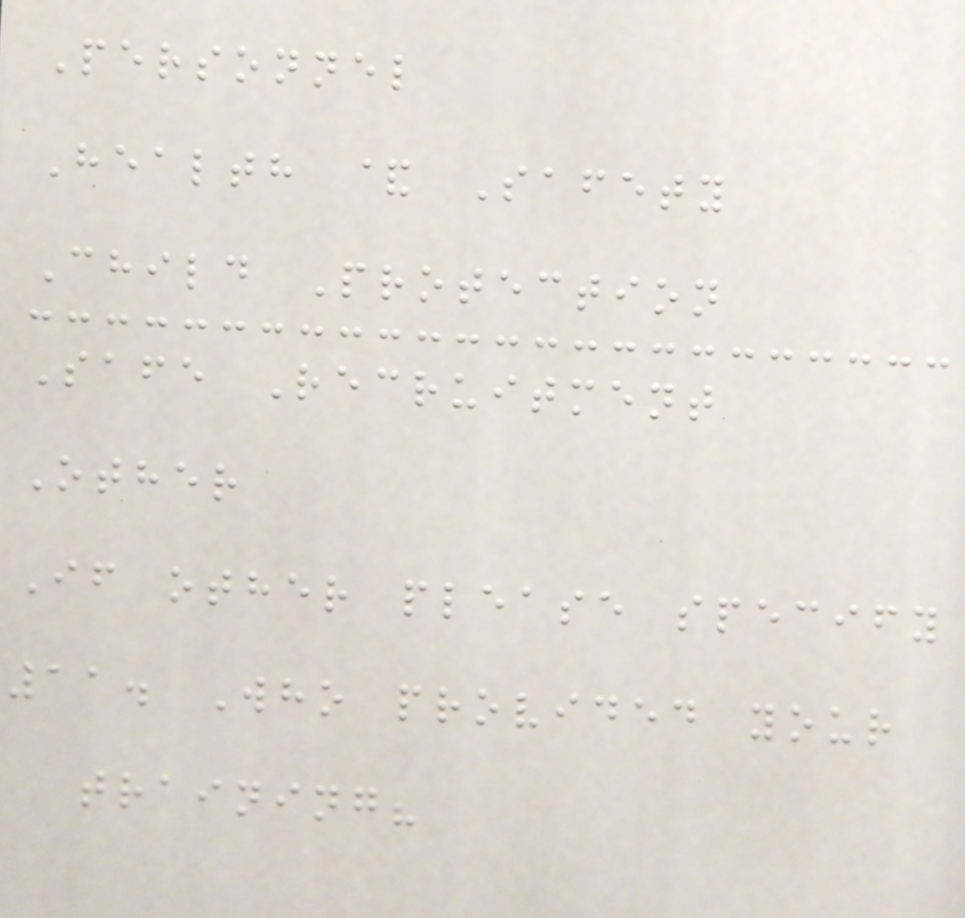Personnel
Health & Safety
Child Protection
Safe Recruitment
Other
If other please specify
11. Who provided your
training?
